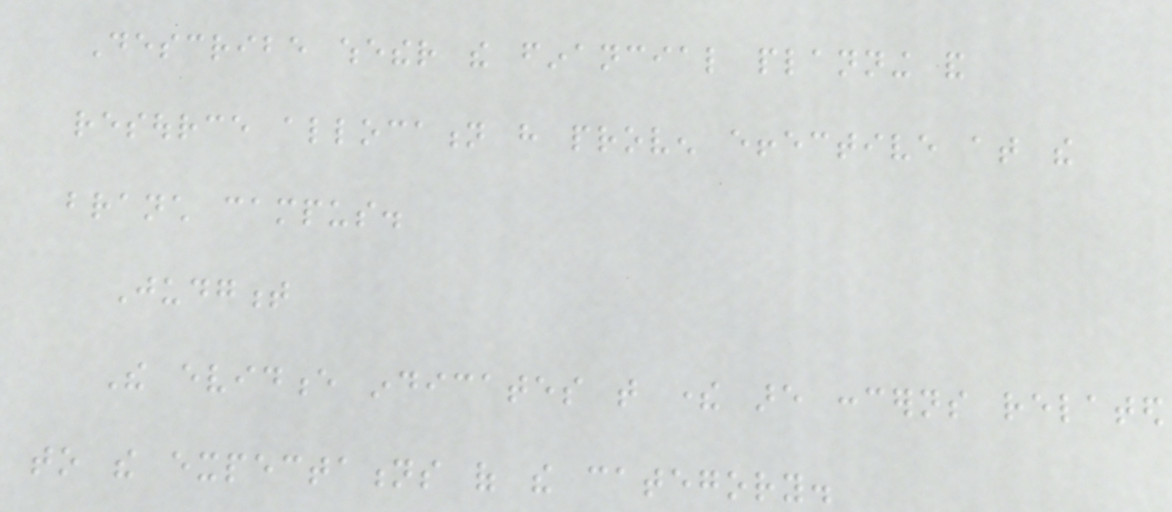Describe whether the financial planning and
resource allocation have proven effective at the
branch campus.
Judgment
The evidence indicates that there are concerns related
to the expectations of the category.
